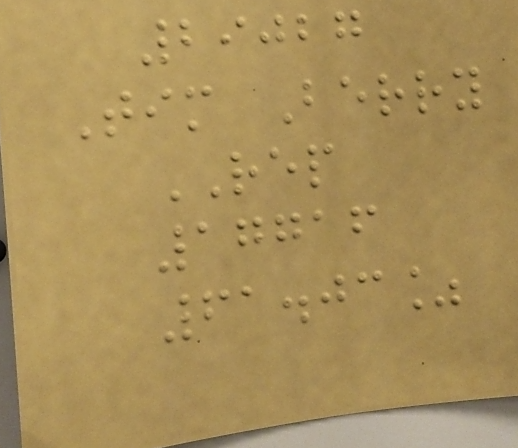29027
Tim Berry
REP
17716
61.03%
